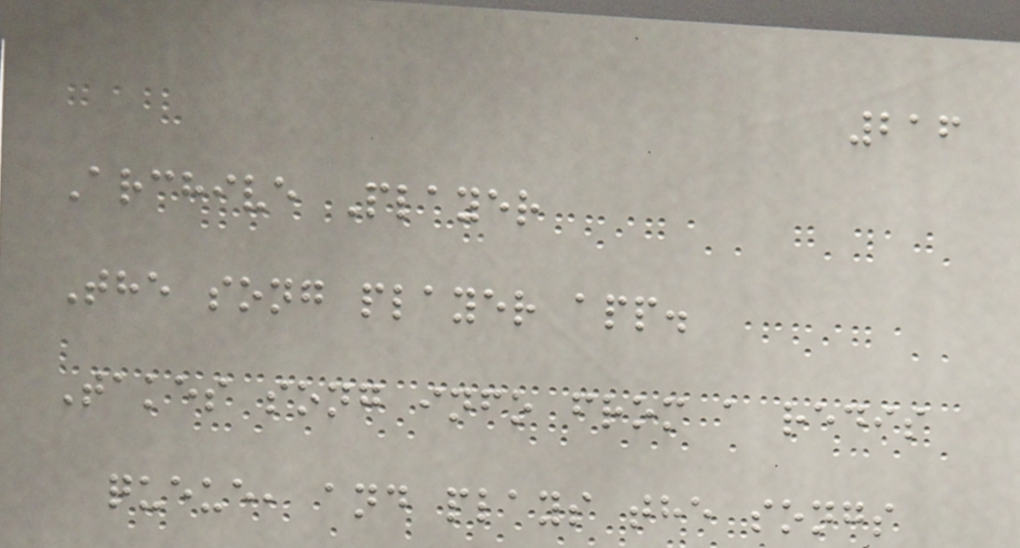216
Archive Player
The song player app.
Takes song info from a redis
queue, and plays the songs
